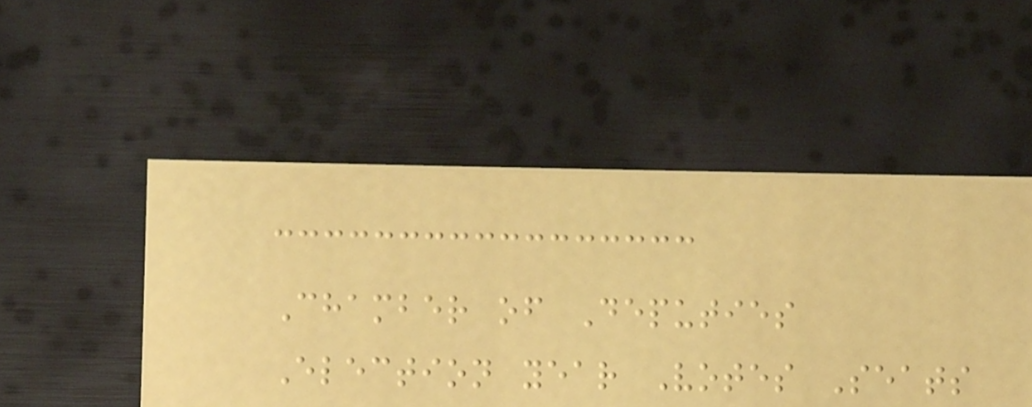Chamber of Deputies
Election year Votes Seats
